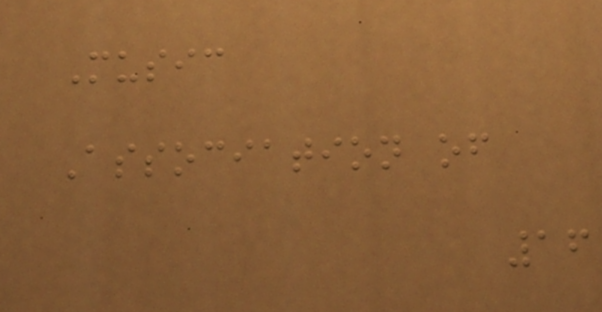Music
Association of
16
